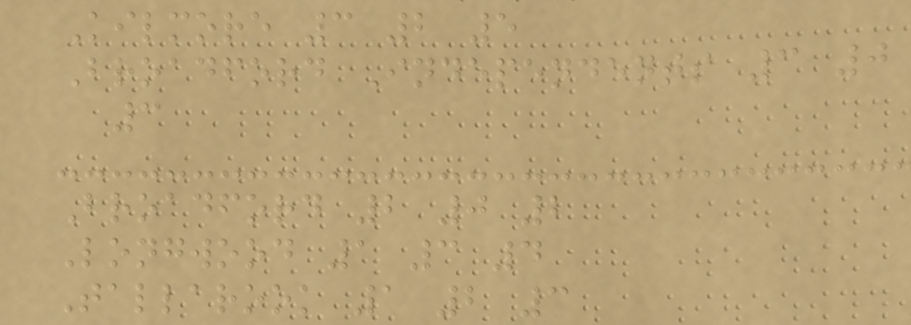Kilmore 3 2 5
Broadford Independents 3 0
3
Broadford 2 0 2
Longwood 1 3 4
Tallarook 1 2 3
